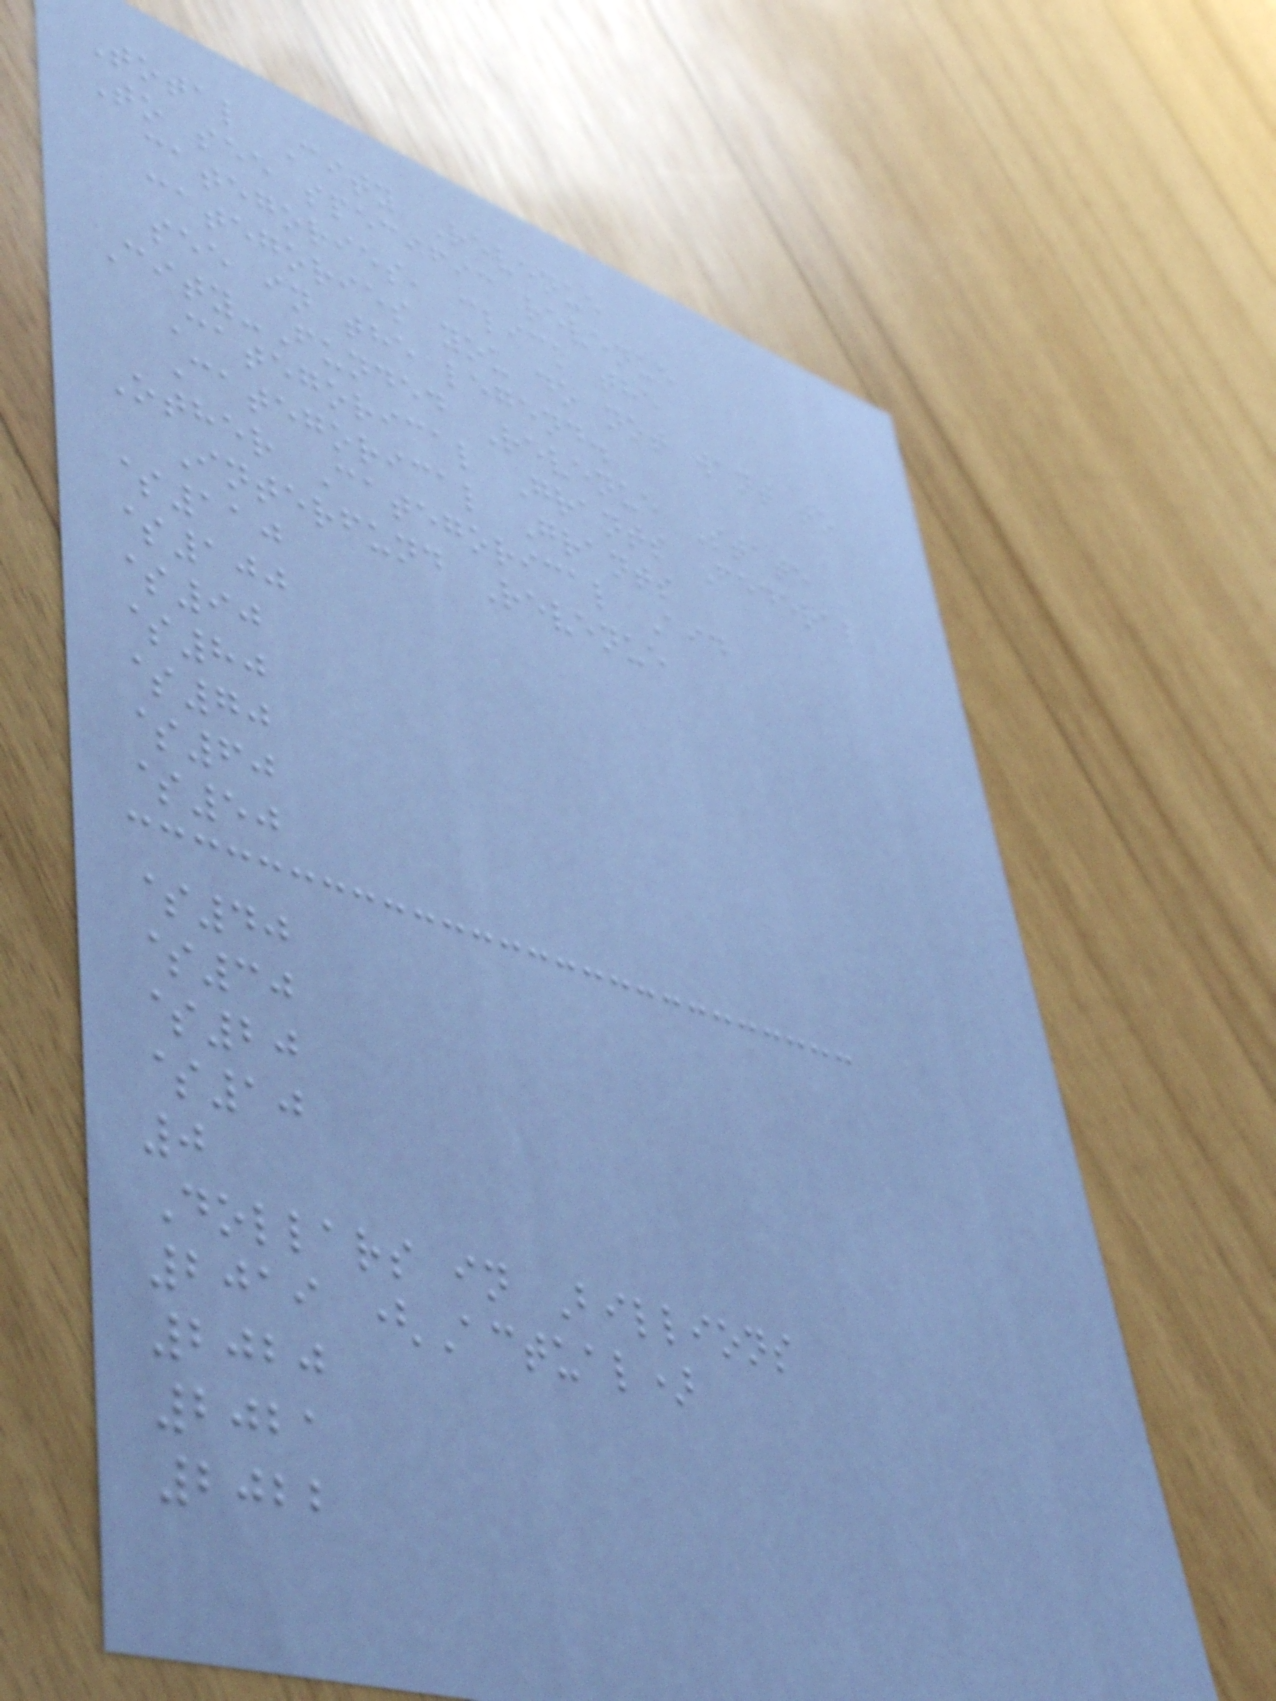Total City Revenue
To see specific revenue
categories, click the
categories you do not want to
see in the legend.
City-Funded Revenue State
Categorical Grants Federal
Categorical Grants
Other Categorical Aid
Interfund Revenue
$110
$100
$90
$80
$70
$60
$50
$40
$30
$20
$10
0
Dollars in Billions
2019 (Actual)
2020
2021
2022
